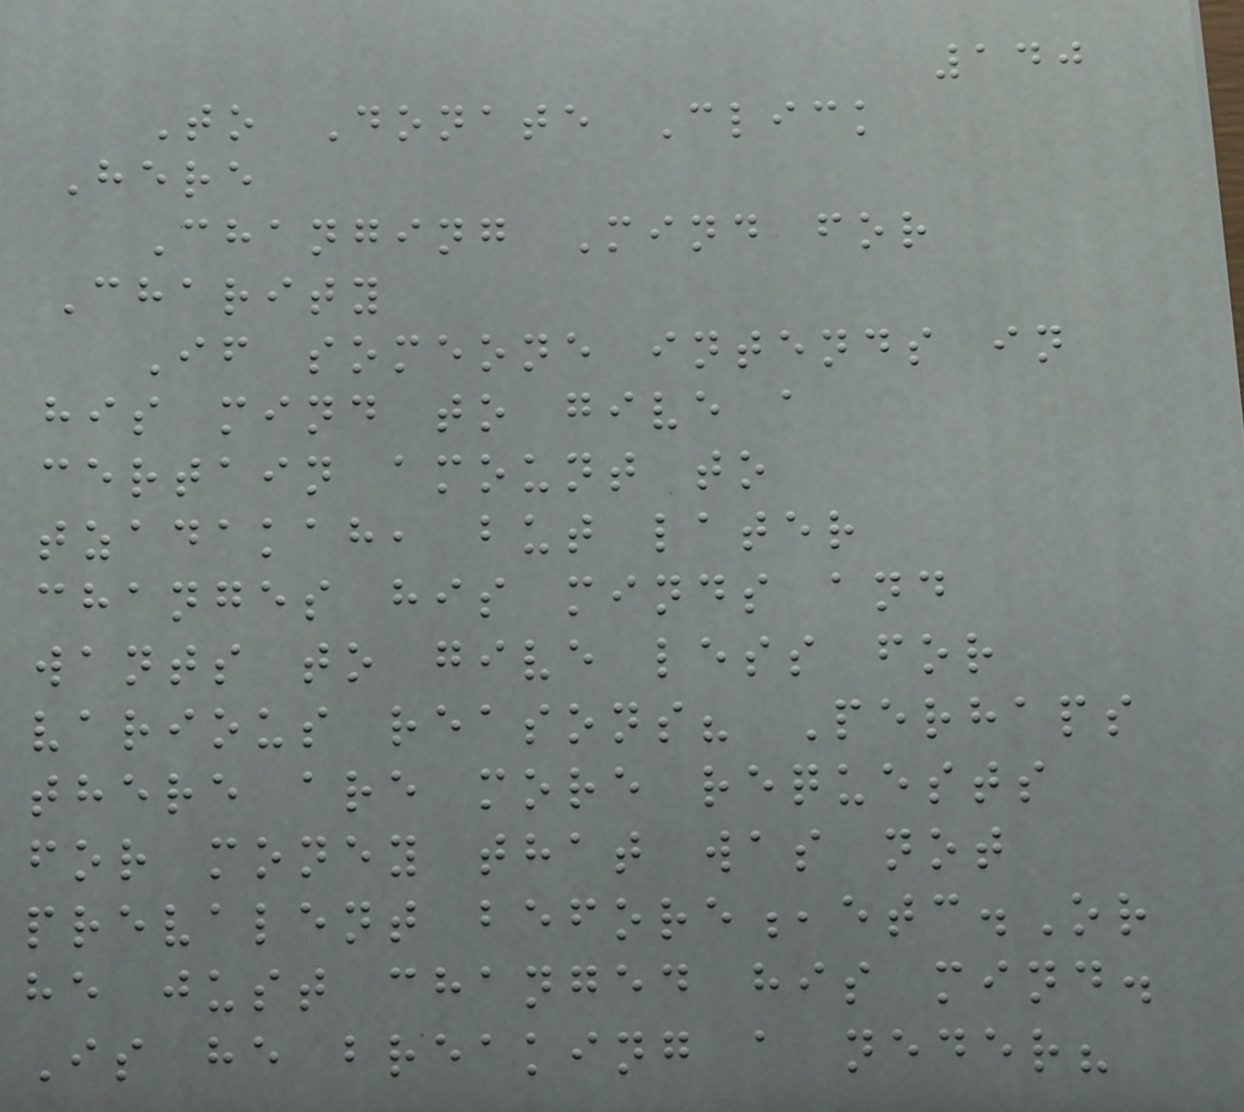140
To Donate Click
Here
Changing Mind for
Charity
If someone intends in
his mind to give a
certain amount to
tzadakah, but later
changes his minds and
wants to give less for
various reasons? Perhaps
there are more requests
for money that was not
prevalent before,etc.Or
he just changed his mind.
Is he breaking a neder?
